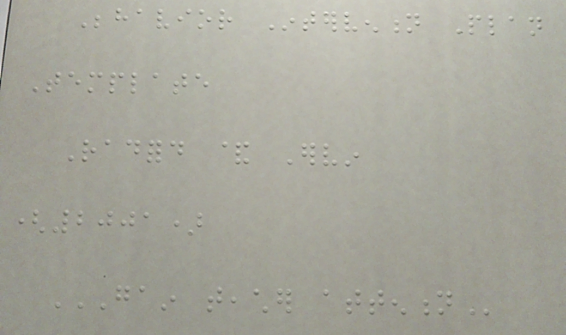Behavior Intervention Plan
Template
Radford & Ervin
(2001)
GAIN TEACHER ATTENTION
